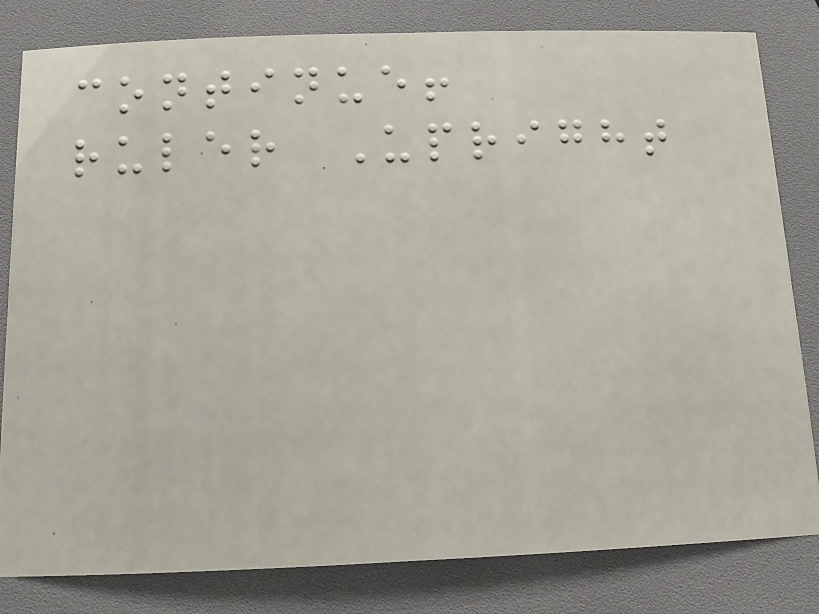continue!
ruler Upright
